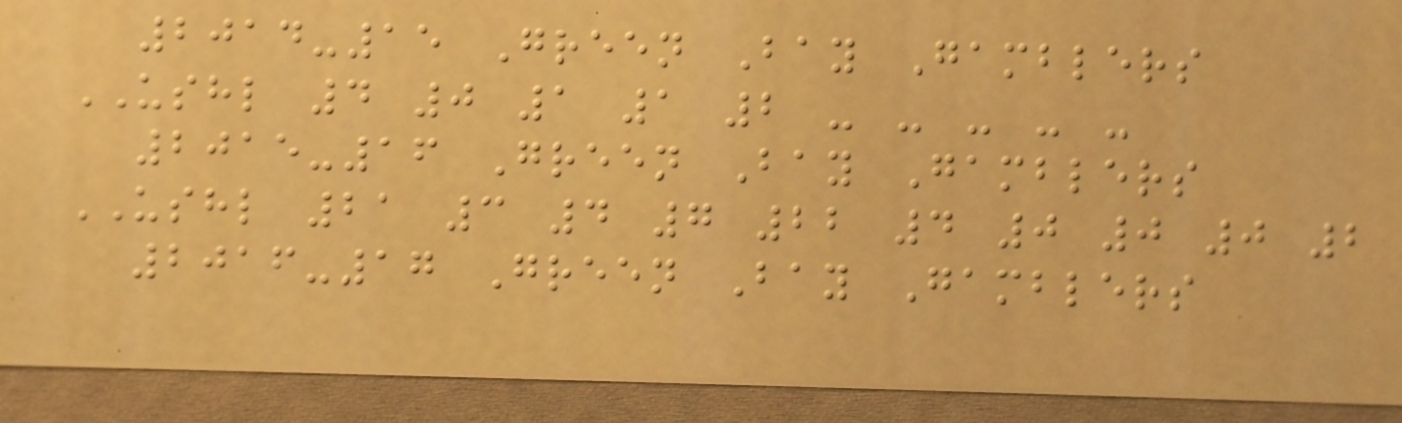2014-15 Green Bay Gamblers
USHL 4 0 1 1 2 - - - - -
2015-16 Green Bay Gamblers
USHL 21 3 4 7 22 4 0 0 0 2
2016-17 Green Bay Gamblers
